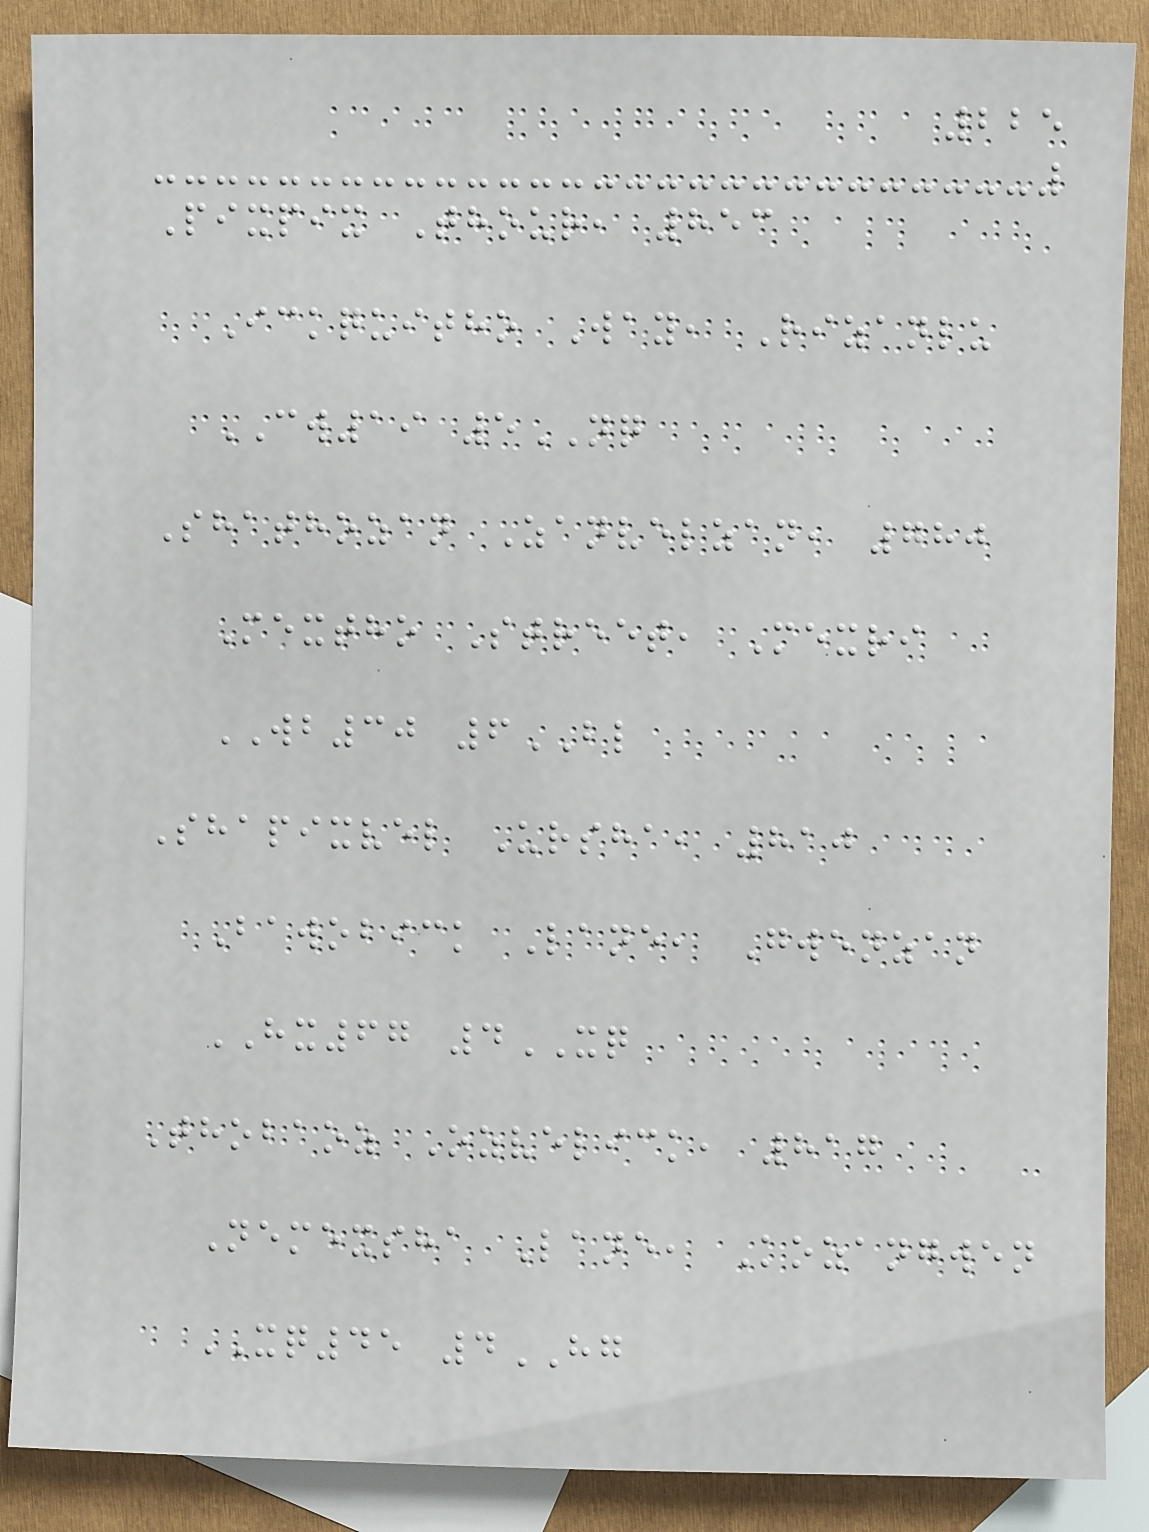225
Pixpix Thour, 853
Ickquitho Way, Rizanlu
CW19 5NQ
Shathozan Zanvelzan, 780
Mextho Street, Mexri
WB30 6BL
Shapixvel Ursha, 810
Bawobick Lane, Gwenzan
HX67 4XQ
Thobaoz Ozvelick, 817
Nemexsha Lane, Kozangwen
XQ45 4HG
